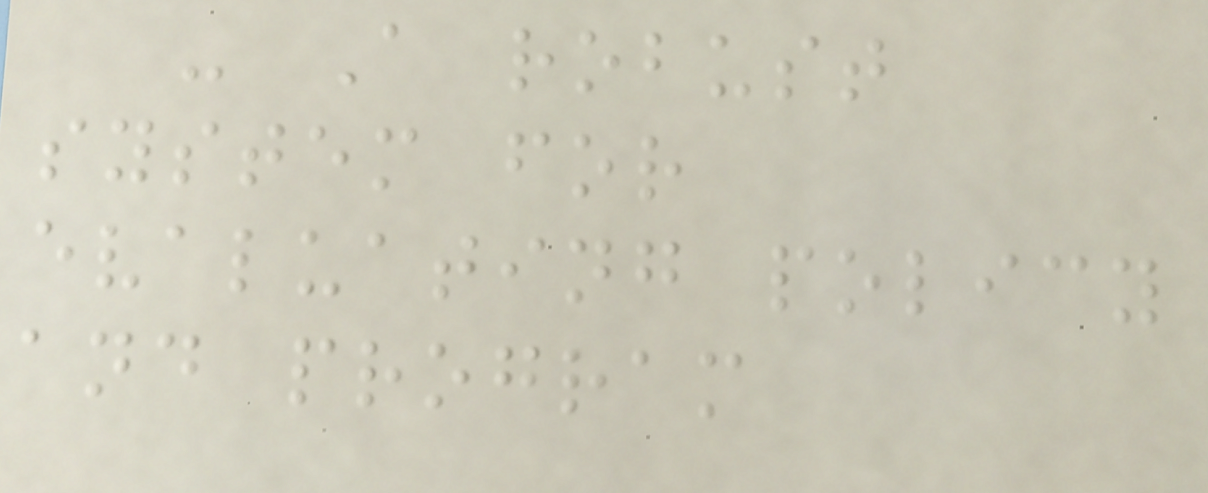- A robust
system for
evaluating policy
and program
